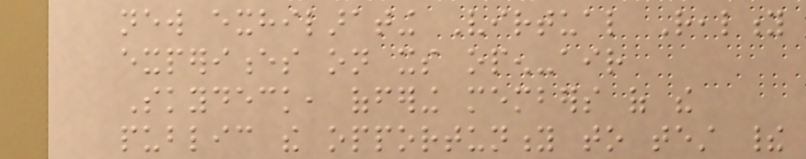new exhilarating Virtual Reality
experiences on its open-air
Skydeck, offering members of the
public the opportunity to test their
